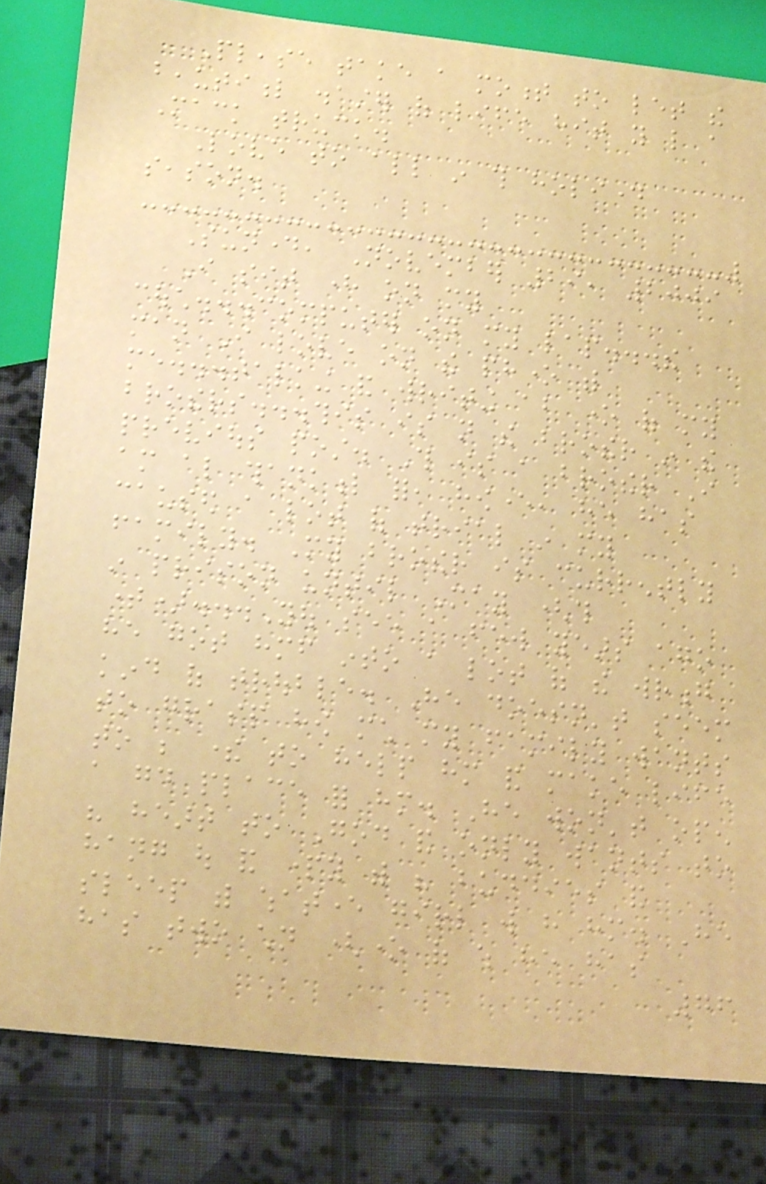Please take a moment to let the
beautiful disaster of life hit you like a
Mack truck.
Love to all in this holiday
season.
Sunday, November 29, 2009
I sit here on my
couch...computer on my lap...the
man I love on the phone with
me...talking and writing about one of my
brothers...this is not the brother in the
previous post. This is a brother I
am also thankful for, however, he has
caused a lot of trial in my
family. My brother is currently
in prison until May (this
time)...You see a few years ago
he got himself into a lot of the wrong
kind of trouble. He doesn't seem
to grasp how much my family wants
to be there to help him and make life
a good place for him. He won't open
his heart to God and only wants to
hang out and party with his buddies and
sleep with whatever girl will have him. He
has two children (one of which he has
76
